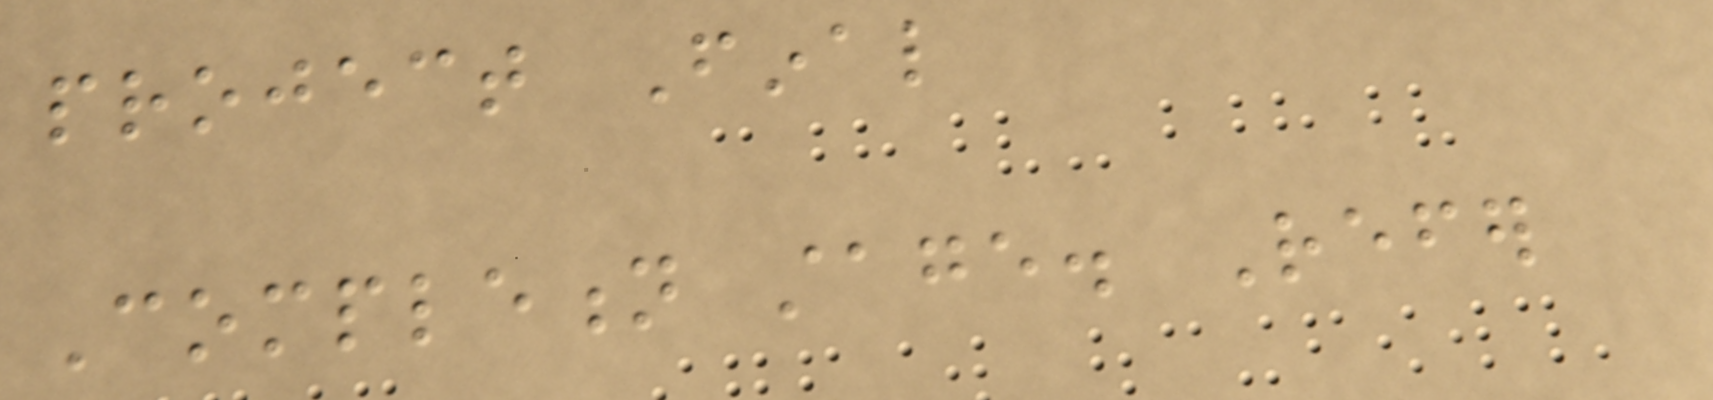project Final
Completion stage. Refer
